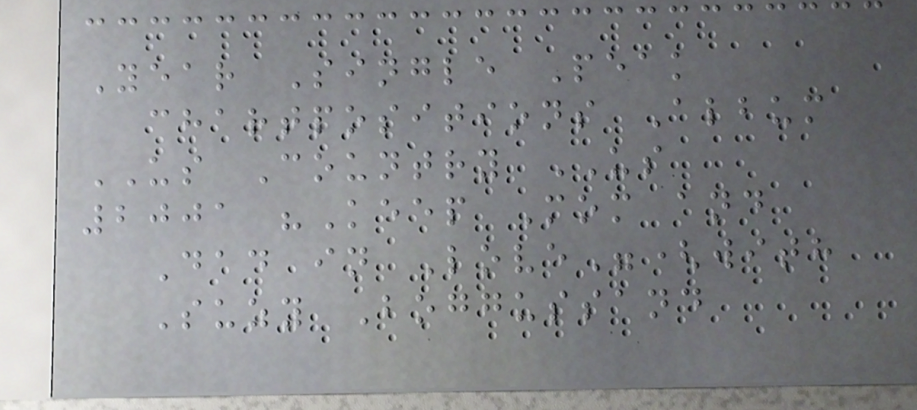Year Single Peak
chartpositions Album
US Country US
2001 "Keep Mom and
Dad in Love"(with
Suzy Boggussand
